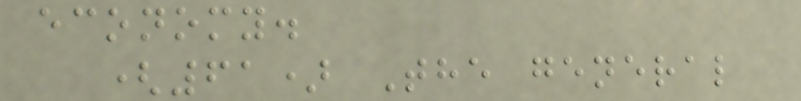economy.
(61) The general
